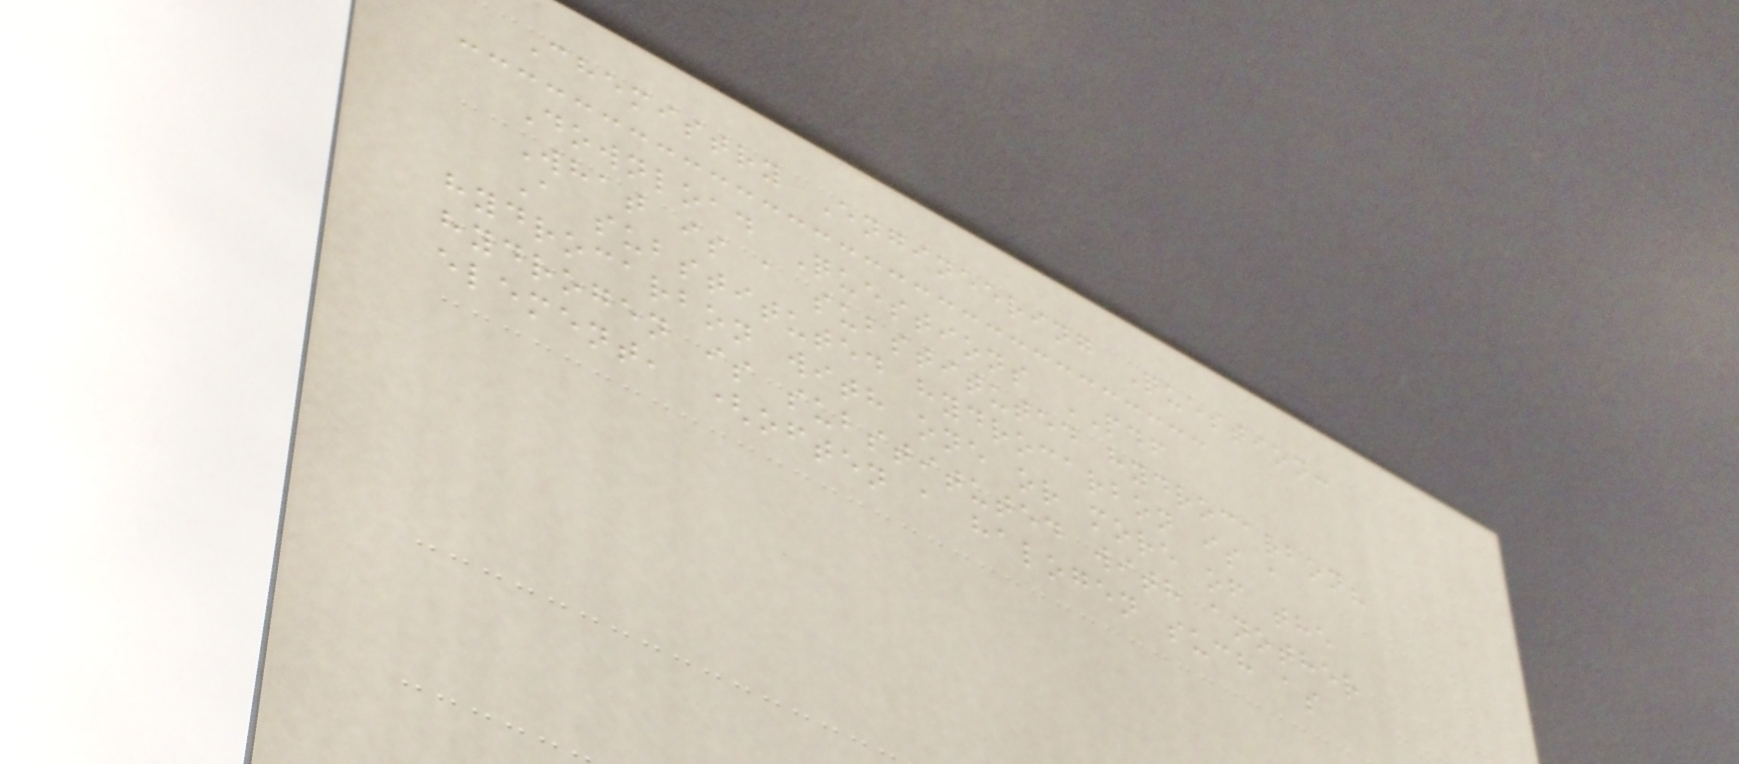Chemistry Engineering Question:
Download Questions PDF
What is a substituted hydrocarbon?
A substituted hydrocarbon is a
hydrocarbon with one or more of the
hydrogen is substituted with another
element, (often a halogen such as
